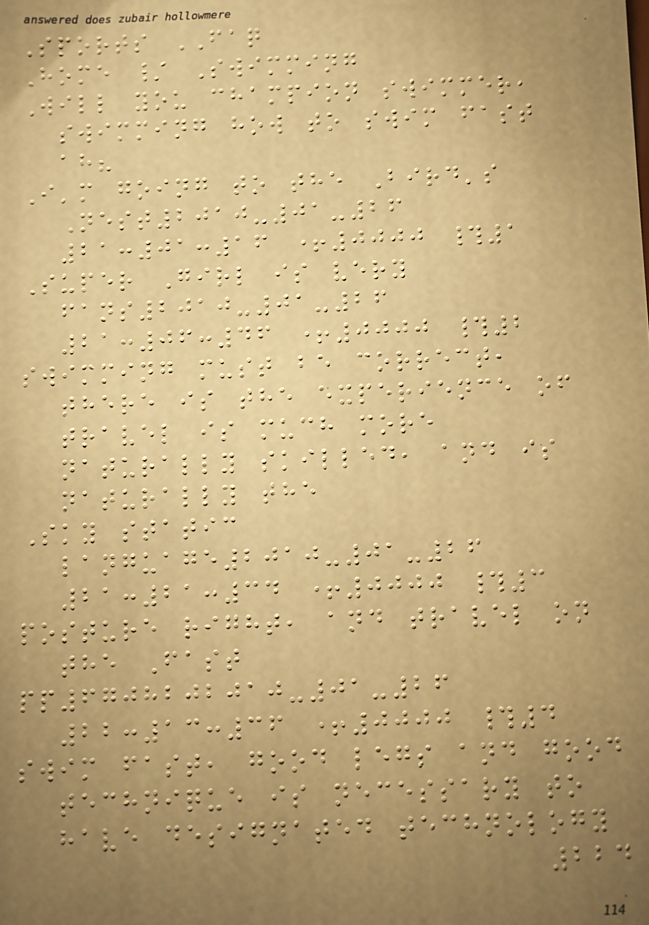Sports FAQ
Home / Swimming
Will you champion swimmer,
swimming how to swim fast
ah?
I'm going to the Bird's
Nest2010-01-26
21:01:16 +0000 #1
Super Girl is very
fans2010-01-26
21:06:46 +0000 #2
swimming must be correct,
there is the experience of
travel is much more
naturally skilled, and is
naturally the
Sky static
language2010-01-26
21:21:34 +0000 #3
posture right, and travel on
the Fast
pp6708202010-01-26
22:13:36 +0000 #4
swim fast, good legs and good
technique is necessary to
have designated technology
224
